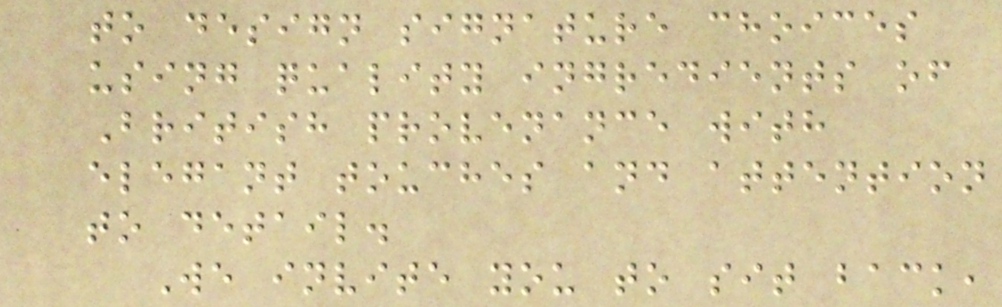to design signature choices
using quality ingredients of
British provenance with
elegant touches and attention
to detail.
We invite you to sit back,
